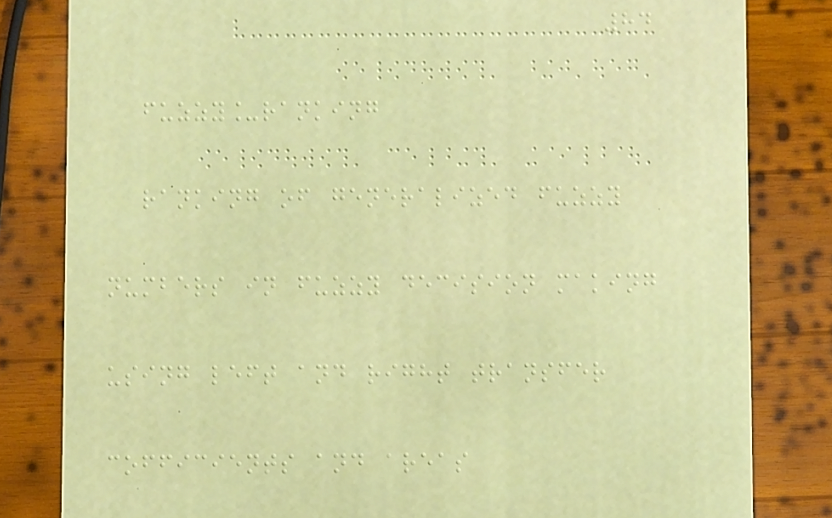84
fuzzy_ranking
ranking of generalized fuzzy
numbers in fuzzy decision making
using left and right transfer
cofficients and areas
